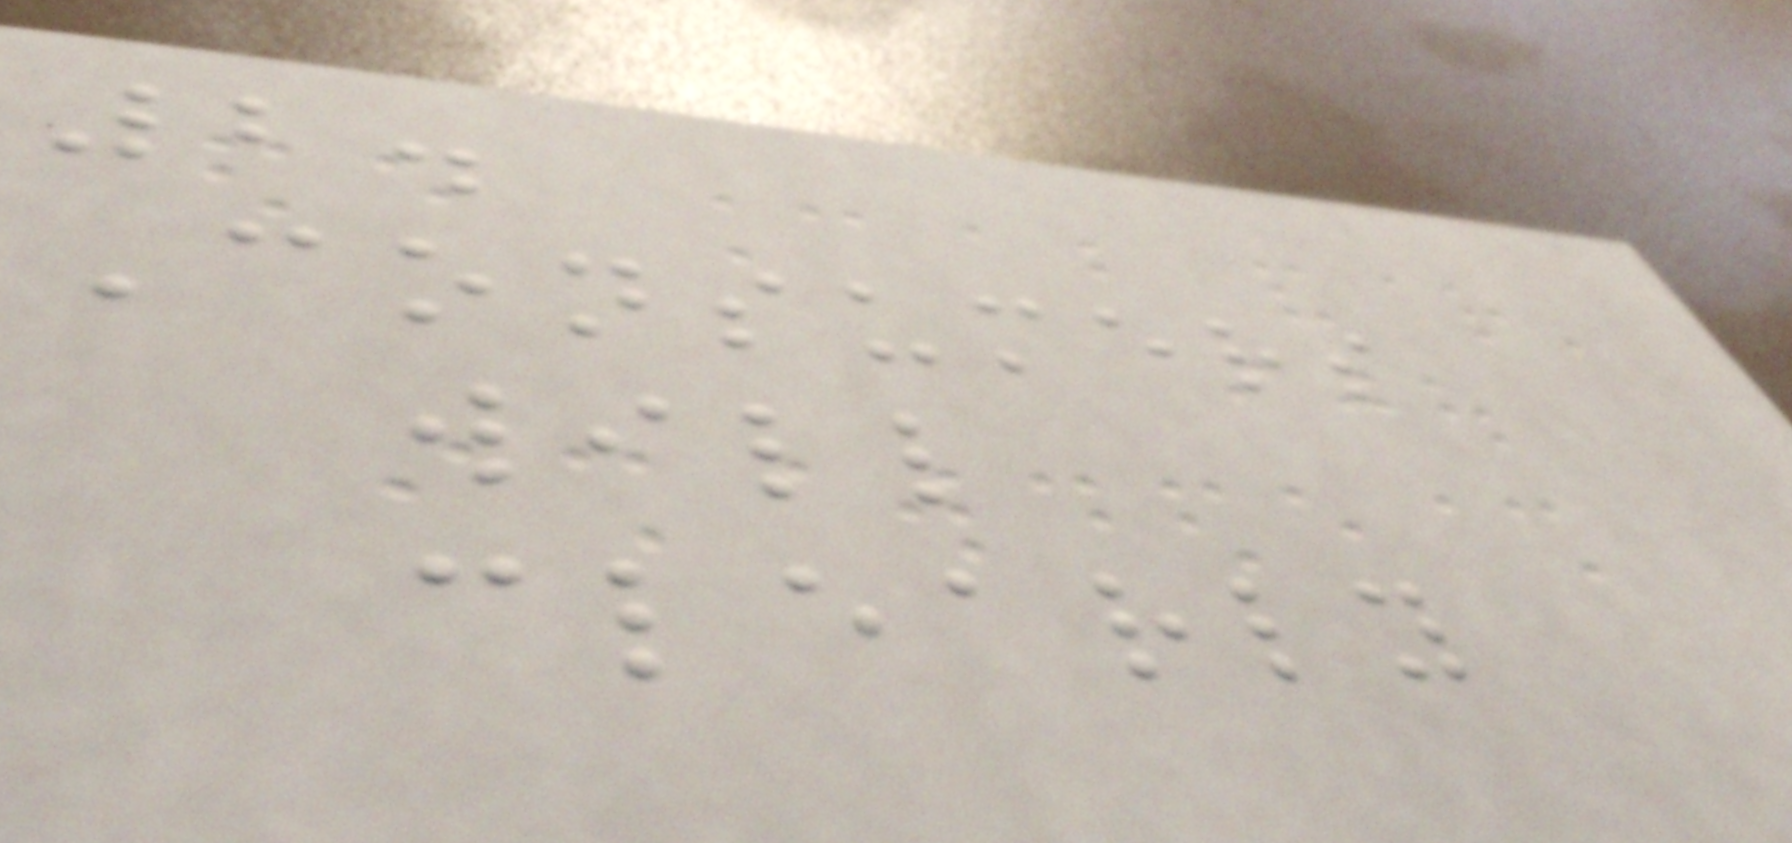2.
Consumers
will
clearly
